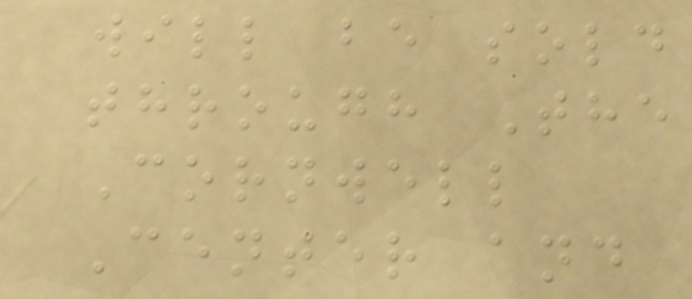will be sold
through The
Cornwell
Center and
